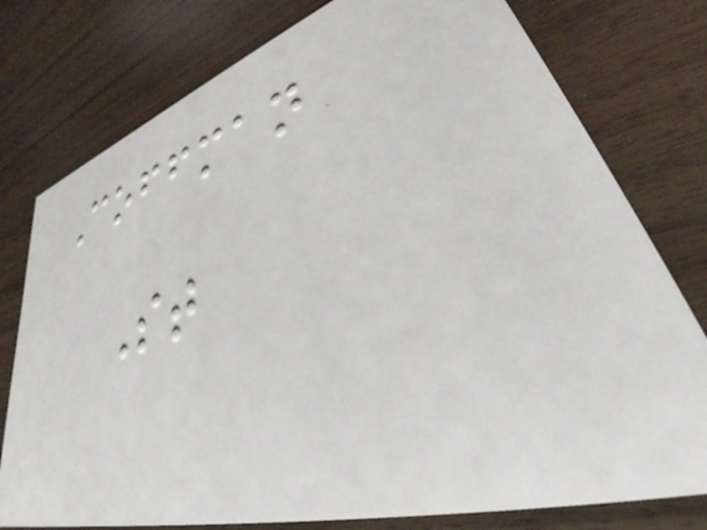Coffman
St
